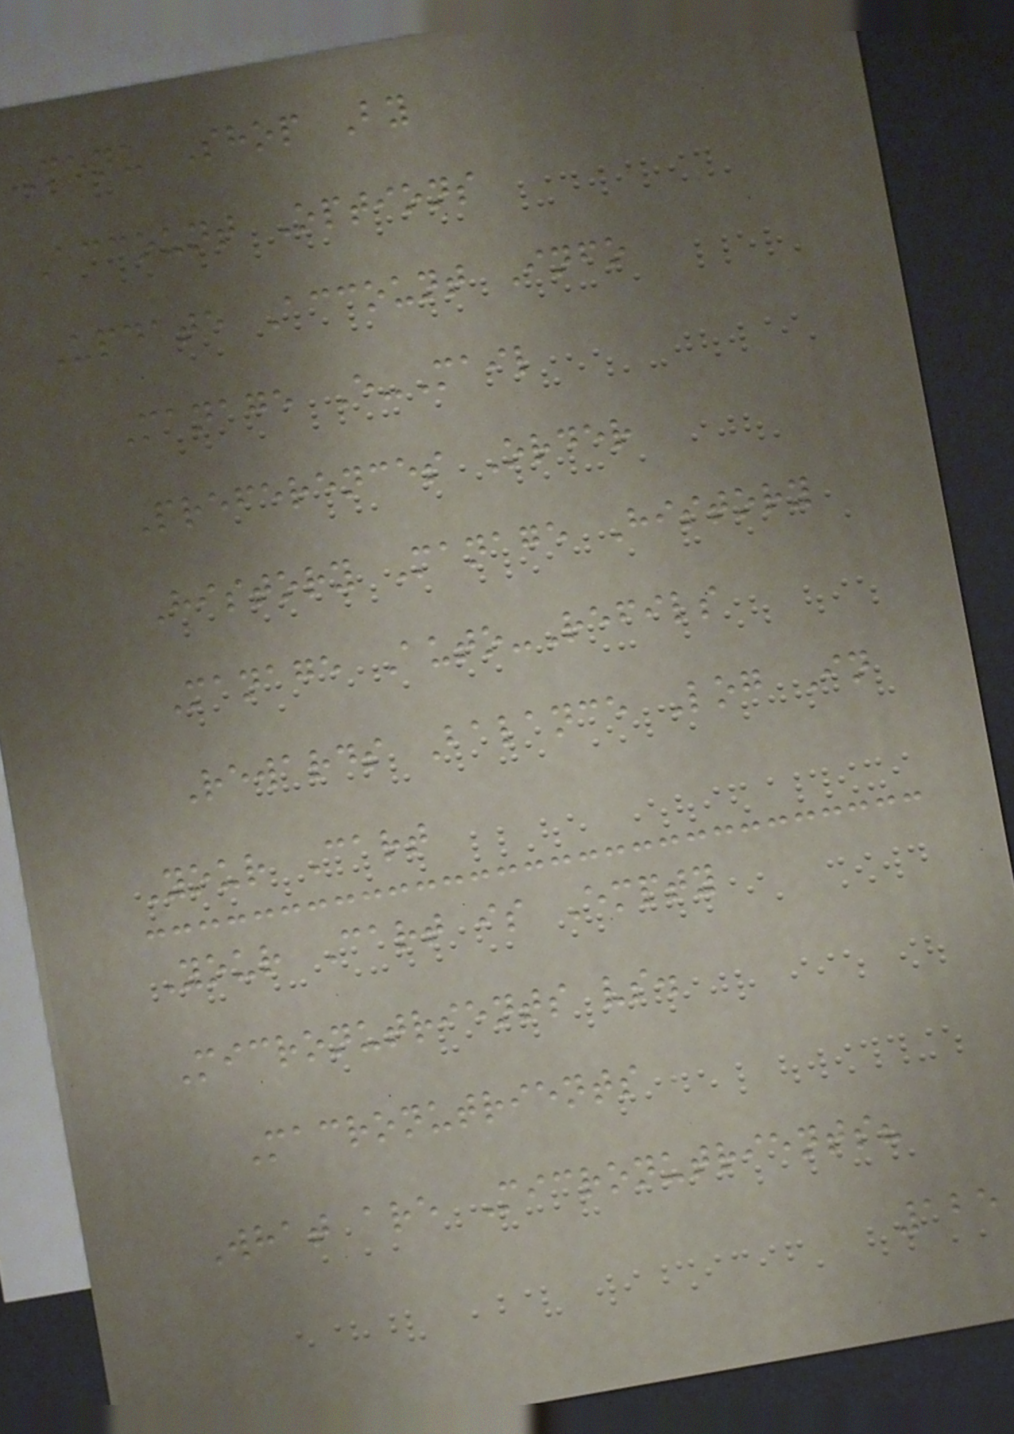Menu Shop By
Account Options
Update Account Info
Manage E-Mail
Preferences Order
History Manage History
Manage Auto-Refils
Rewards Balance Log In
Your Cart
Your Cart is Empty
Micronutrients vs.
Macronutrients
What are Micronutrients?
125
